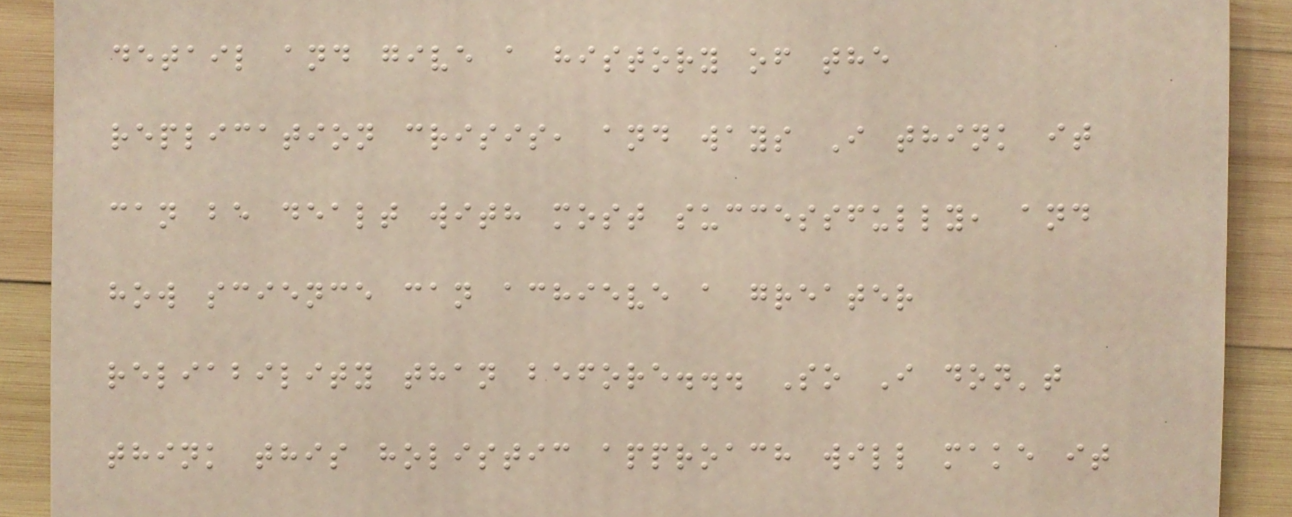detail and give a history of the
replication crisis, and ways I think it
can be dealt with most successfully, and
how science can achieve a greater
reliability than before... So I don't
think this holistic approach will make it
